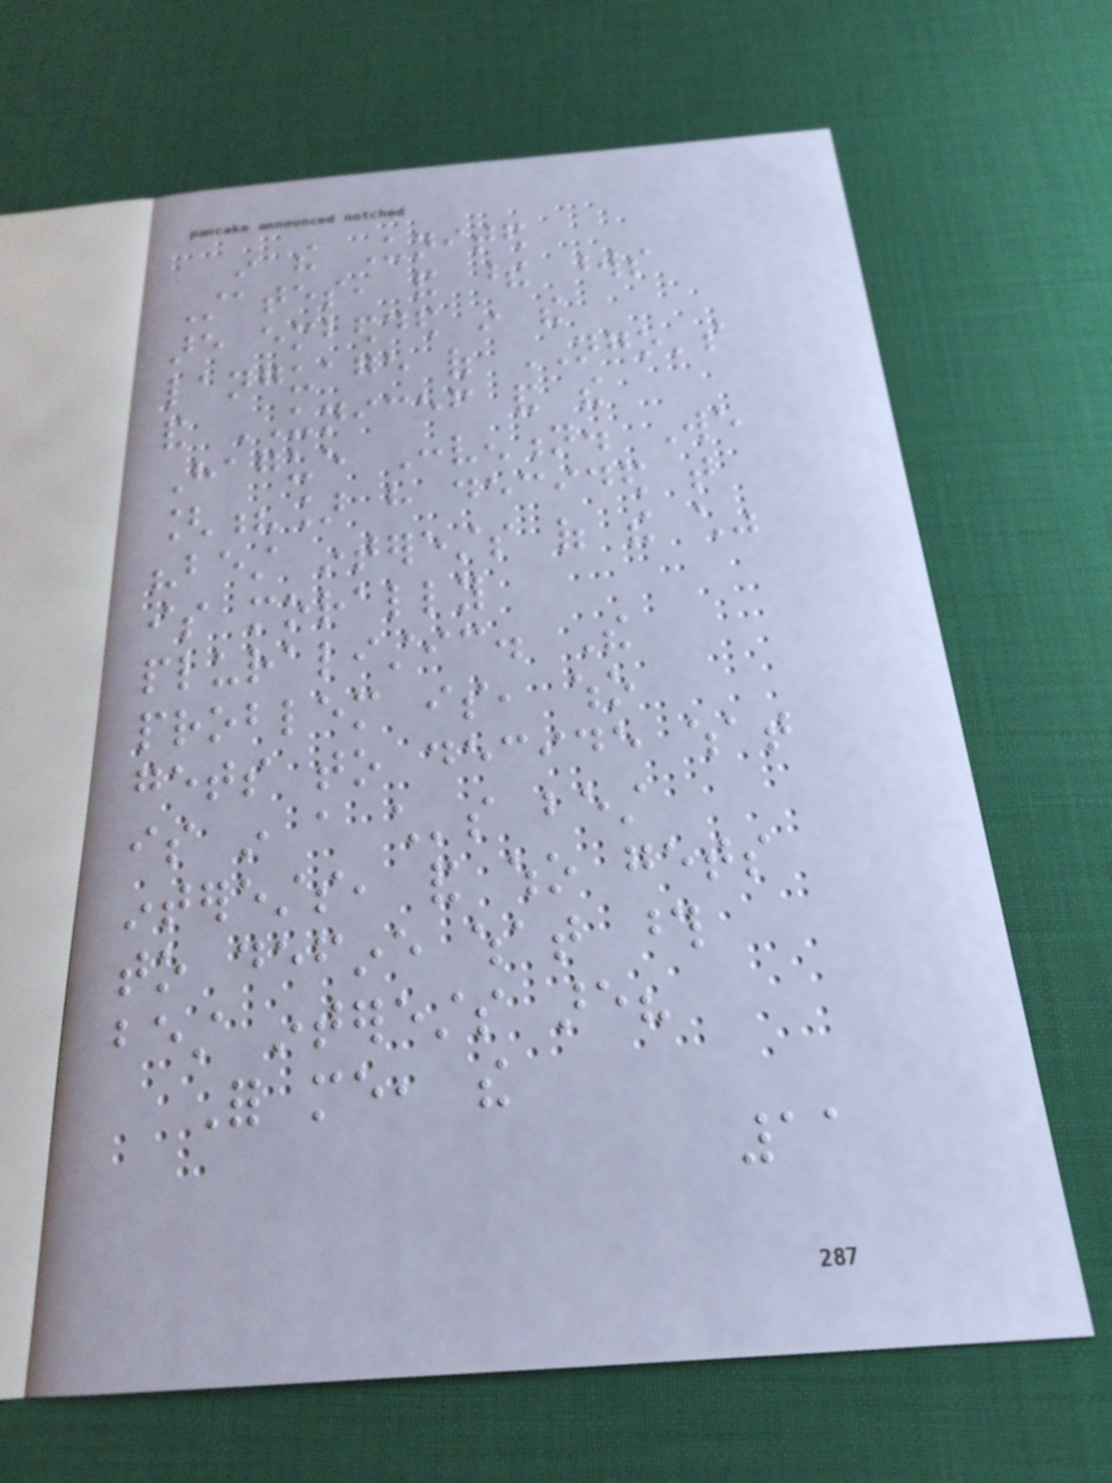in the United
States, and these words
are embedded in the
language of NGO's
and UNICEF and the
Hague Convention. We
[?] have decided that
"best interests of the child"
is morally
pluralistic. The
problem is, who
gets to decide what
is in a child's best
interests, and who gets
to define what those
best interests are?
For me, the
11
